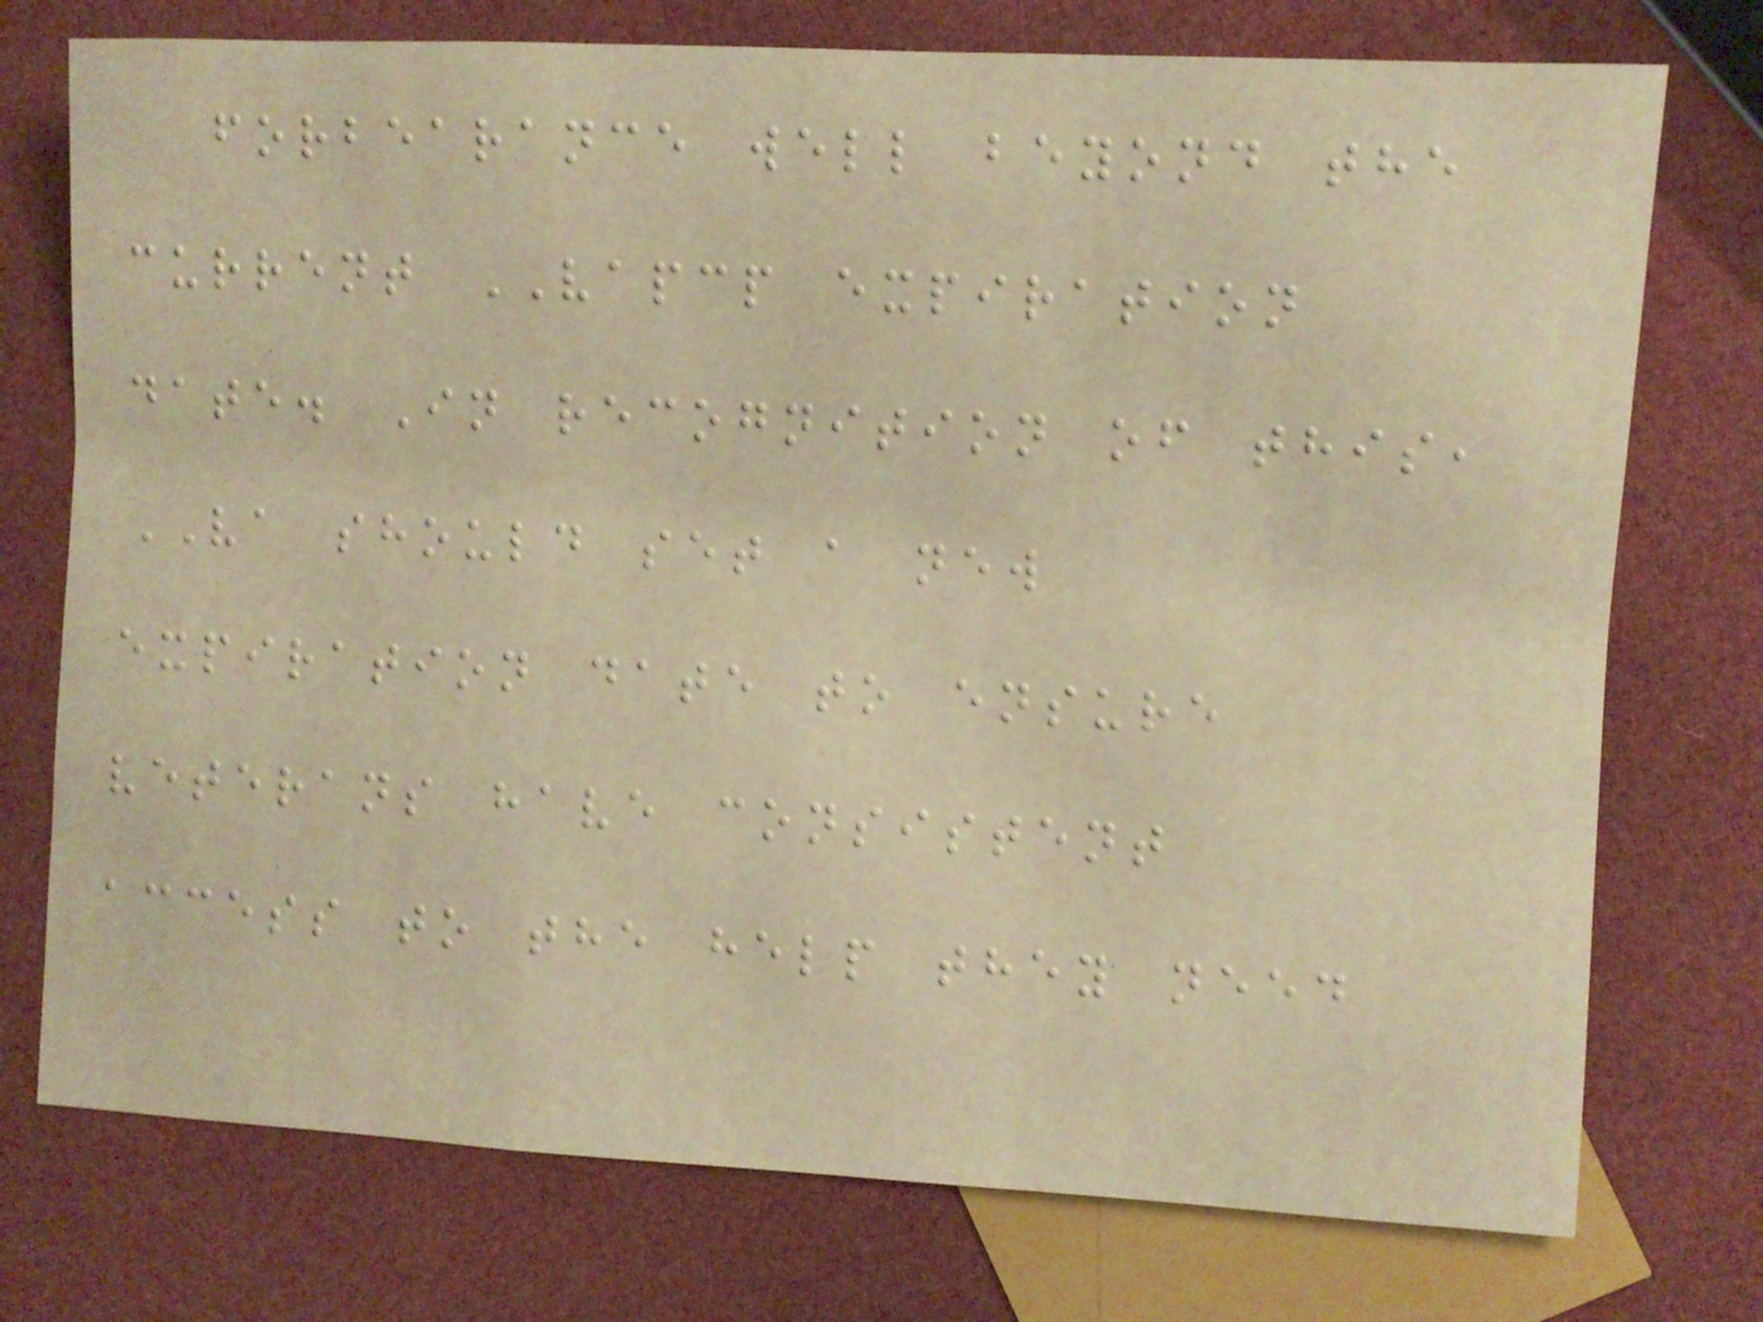forbearance well beyond the
current VAPCP expiration
date. In recognition of this,
VA should set a new
expiration date to ensure
veterans have consistent
access to the help they need
